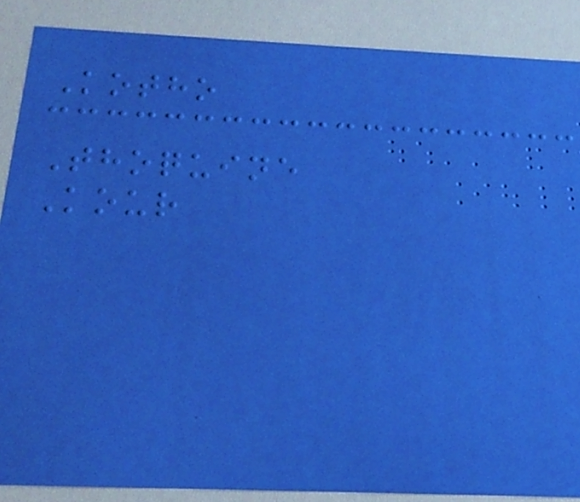Kotho
Thoquine
Kour
